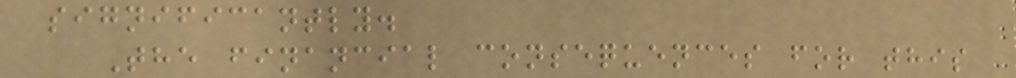significantly.
The financial consequences for this
